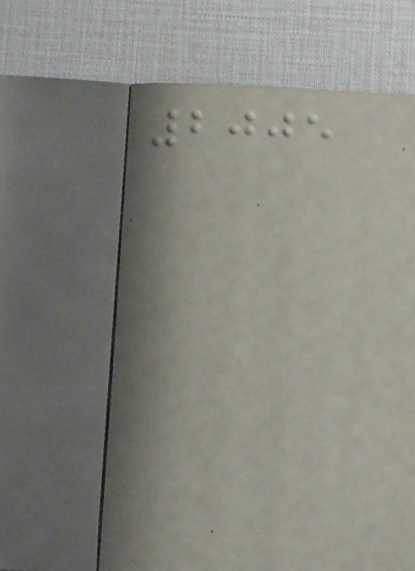2005
